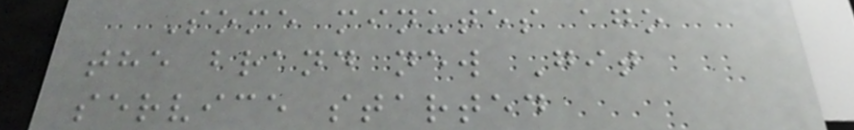Some minutes ago
the brand new Git
service started
